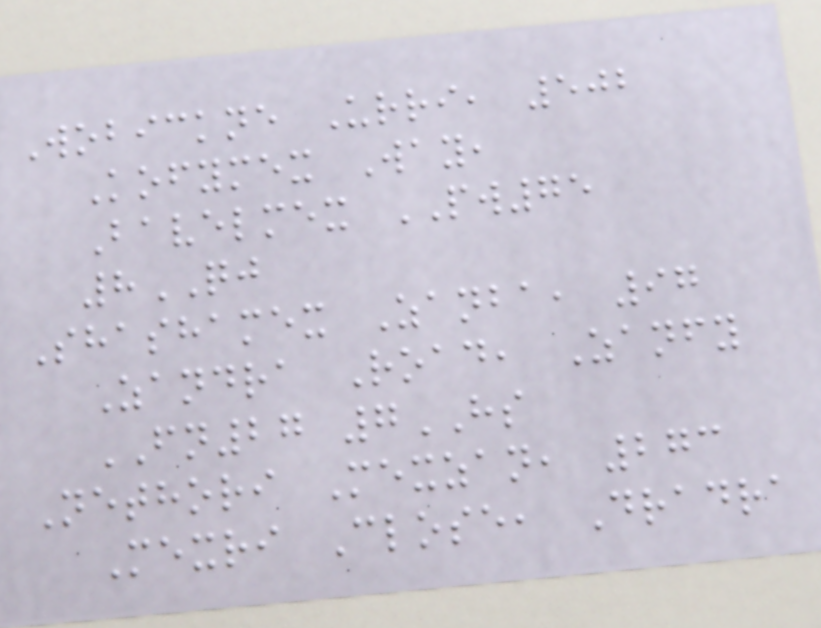Wobickne Urri, 502
Kofymex Way,
Bavelmex PW75
8QJ
Shashamex Zanba, 97
Zandra Road, Zanfy
FN27 7HS
Nethori Mexzan, 273
Mexri Close, Dradra
